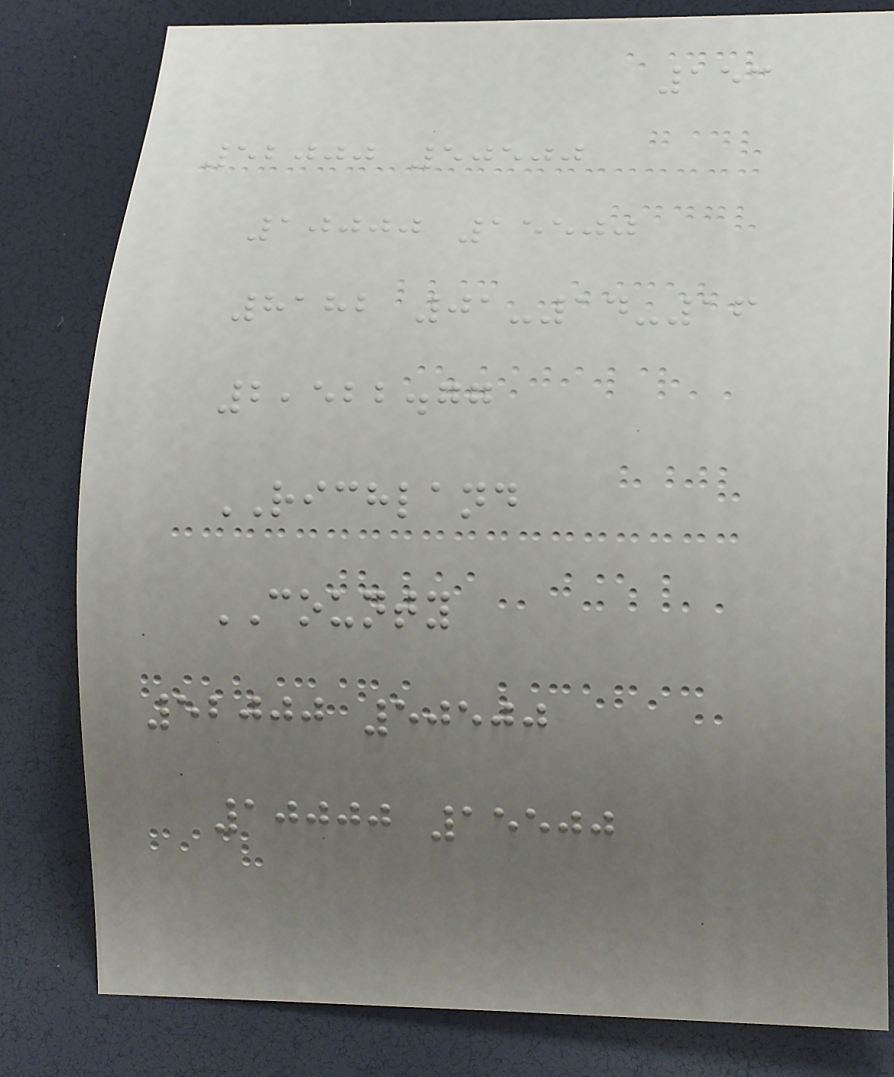153
52000 50500
10000 15500
8182 01-14-16
2,522.77
RICHLAND
COUNTY
52000 50500
10000 15500
